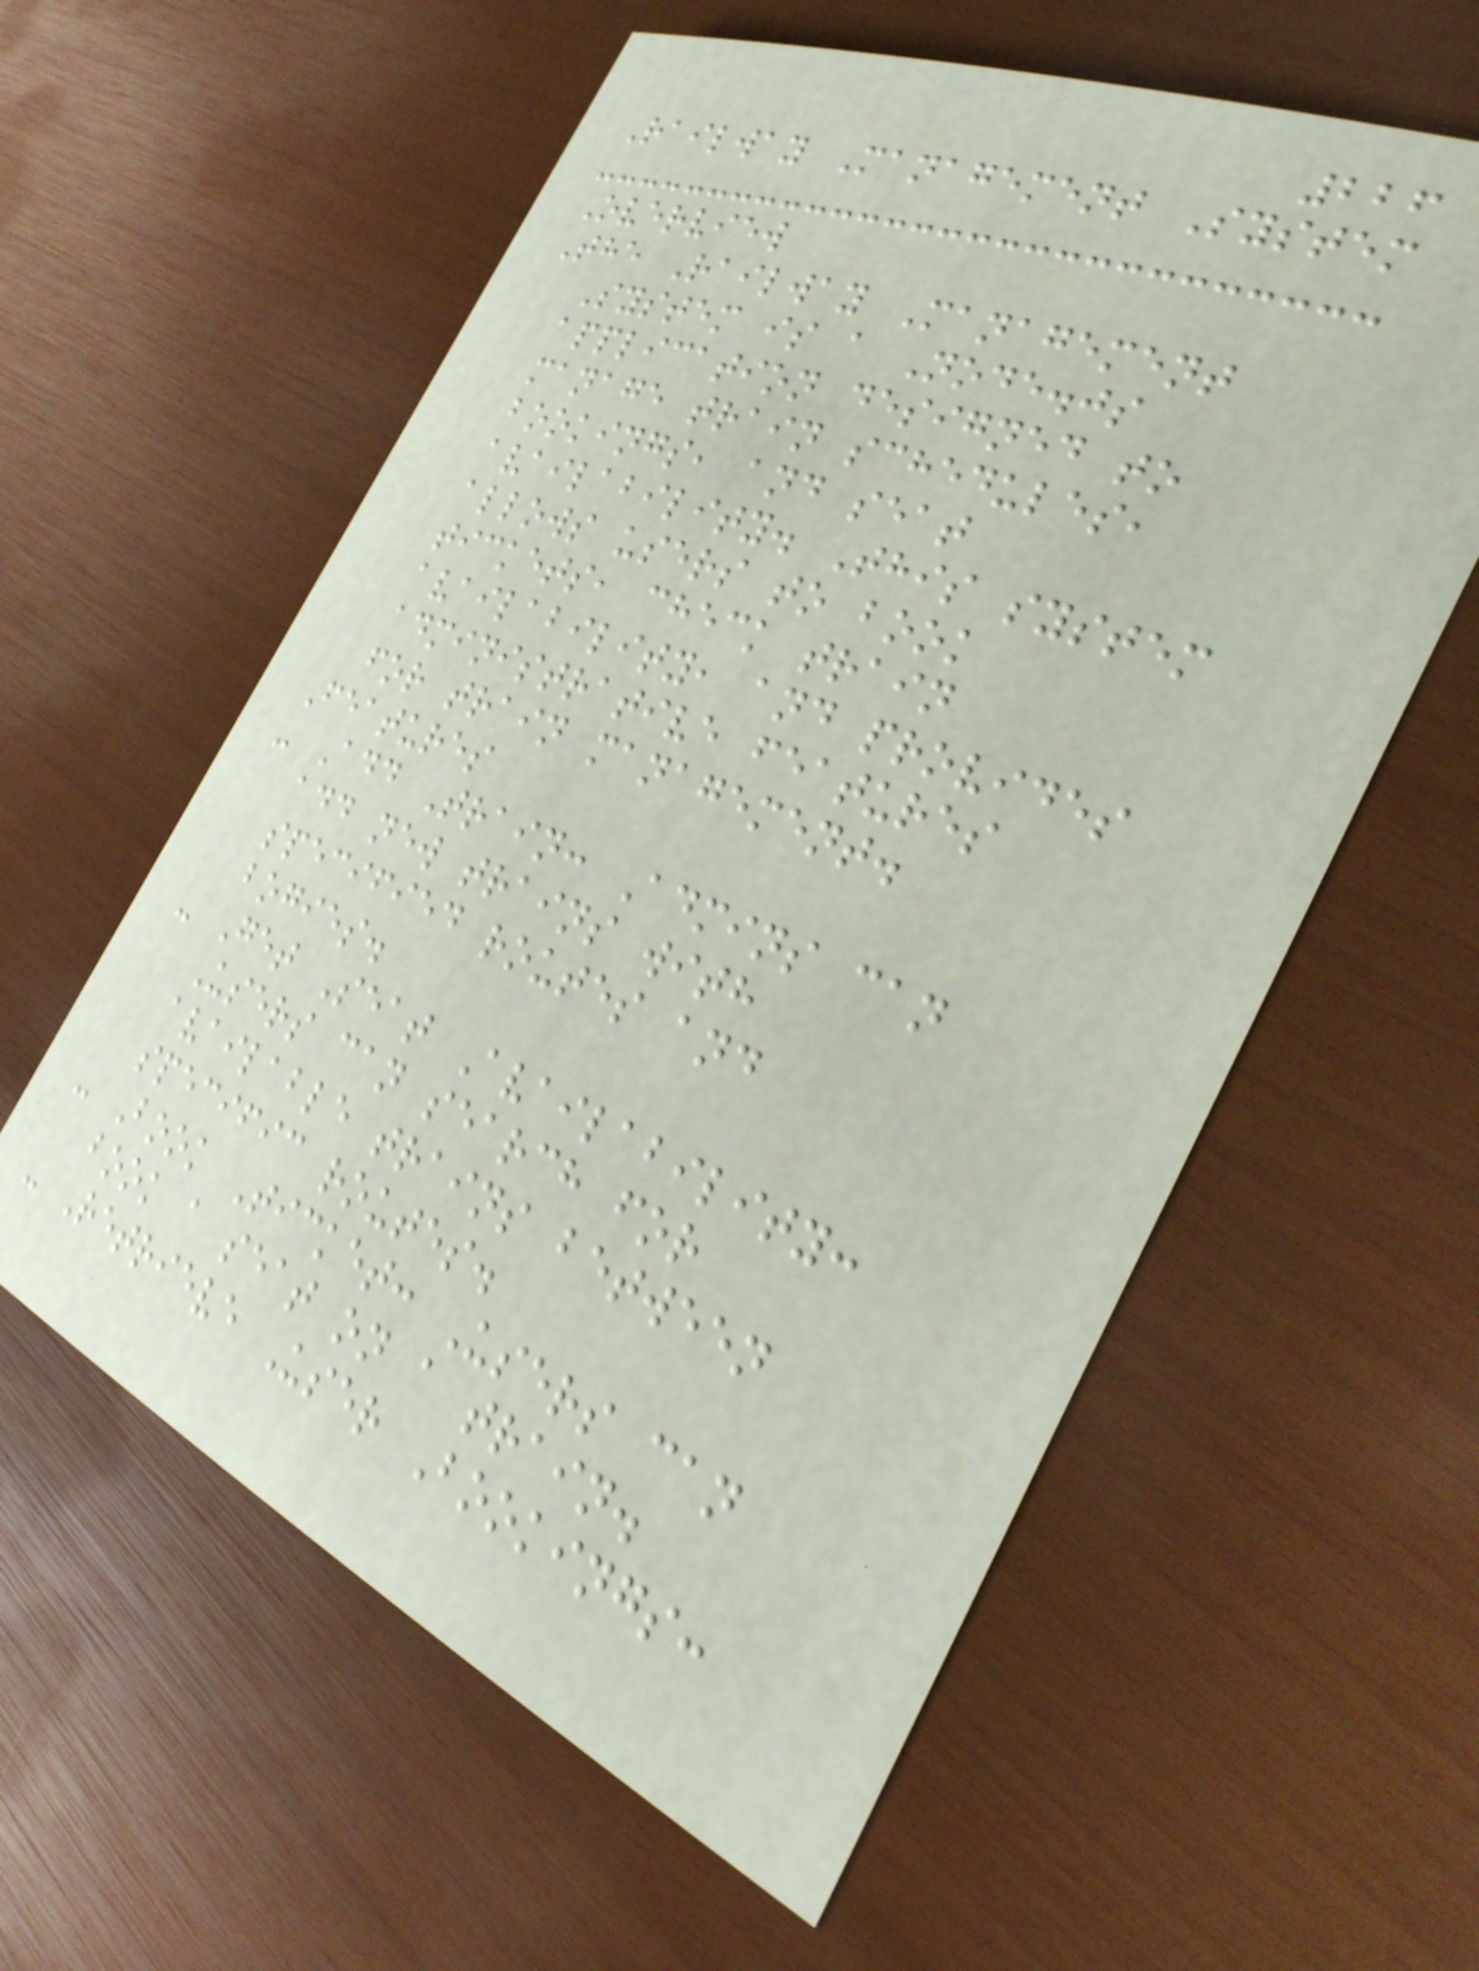226
Railway Management System
Overview
The Railway Management
System is a Node.js
application designed to
manage train schedules,
bookings, and seat
availability. This system
allows users to book
tickets, check train
availability, and provides
administrative features
for train management.
Features
- Add Train: Admins can
add new trains with
specified routes and
bogies.
- Get Seat Availability:
Users can search for
available trains between
specific routes.
- Book Ticket: Users can
book a seat on a train.
- Retrieve User Bookings:
